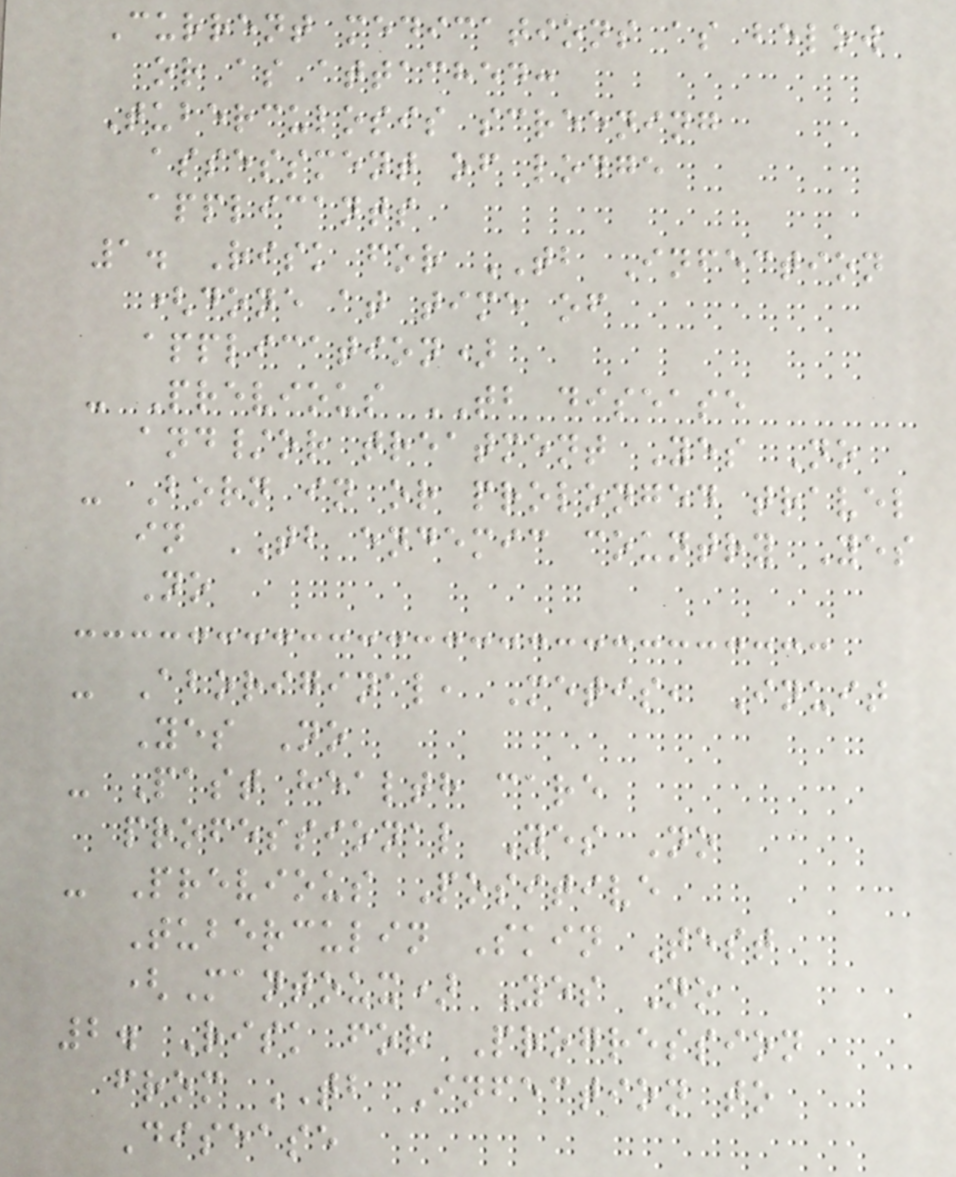Current medications as below
or as attached:
Tuberculosis screening
assessment of lodge
applicants
1. Risk for TB Infection
(done at time of
application)
- Previous TB disease
and/or treatment Yes No
- Born in or prolonged travel
in TB endemic country Yes
No
- Aboriginal, Metis, Inuit
Yes No
- Past health care
professional Yes No
- Previous Positive
Tuberculin Skin Test
(Mantoux) Yes No
2. Risk for Progression
from TB Infection to
Disease
